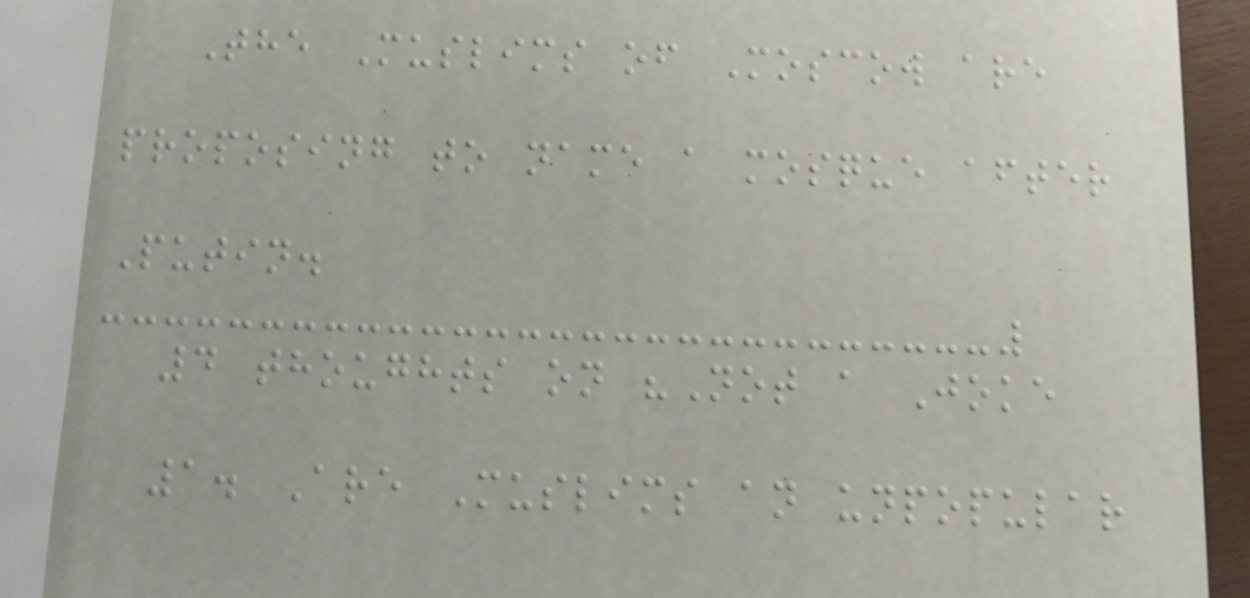The Muslims of Moscow are
proposing to name a mosque after
Putin.
4 thoughts on "Not a Joke
1. Are Muslims an unpopular
